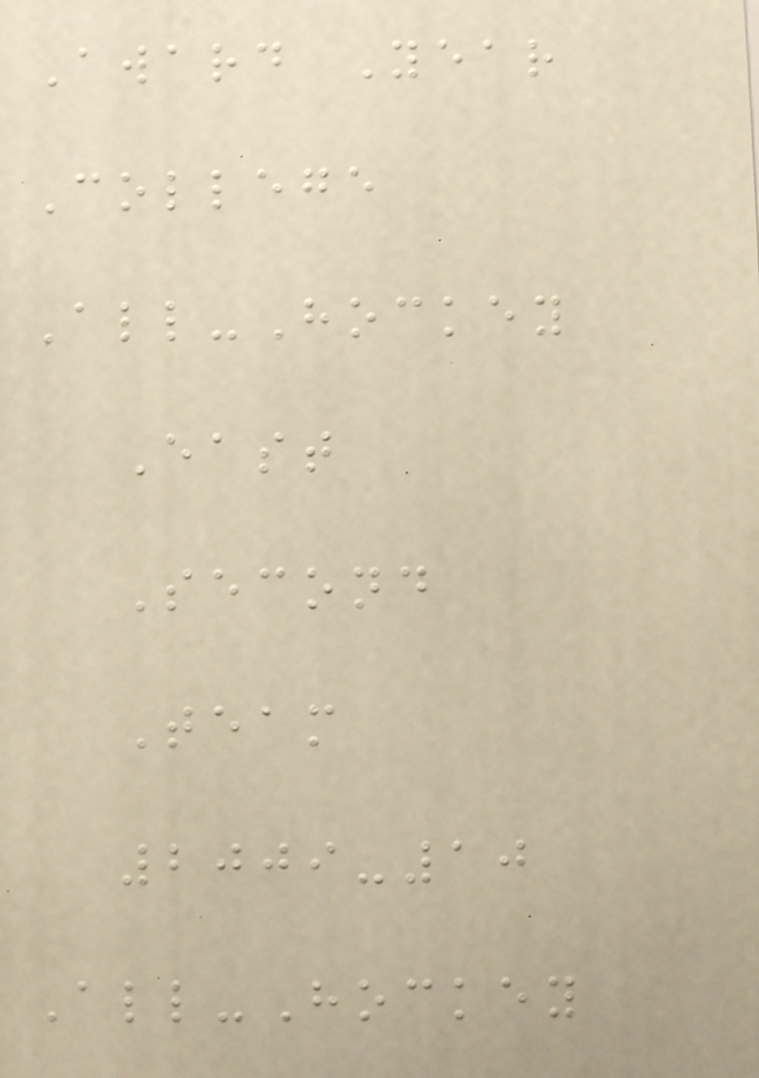Award Year
College
All-Hockey
East
Second
Team
2009-10
All-Hockey
